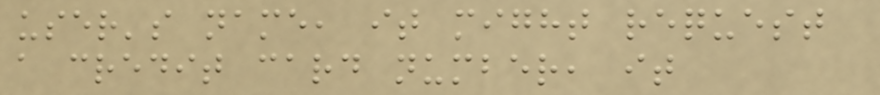user's name, it might request
a credit card number, it
